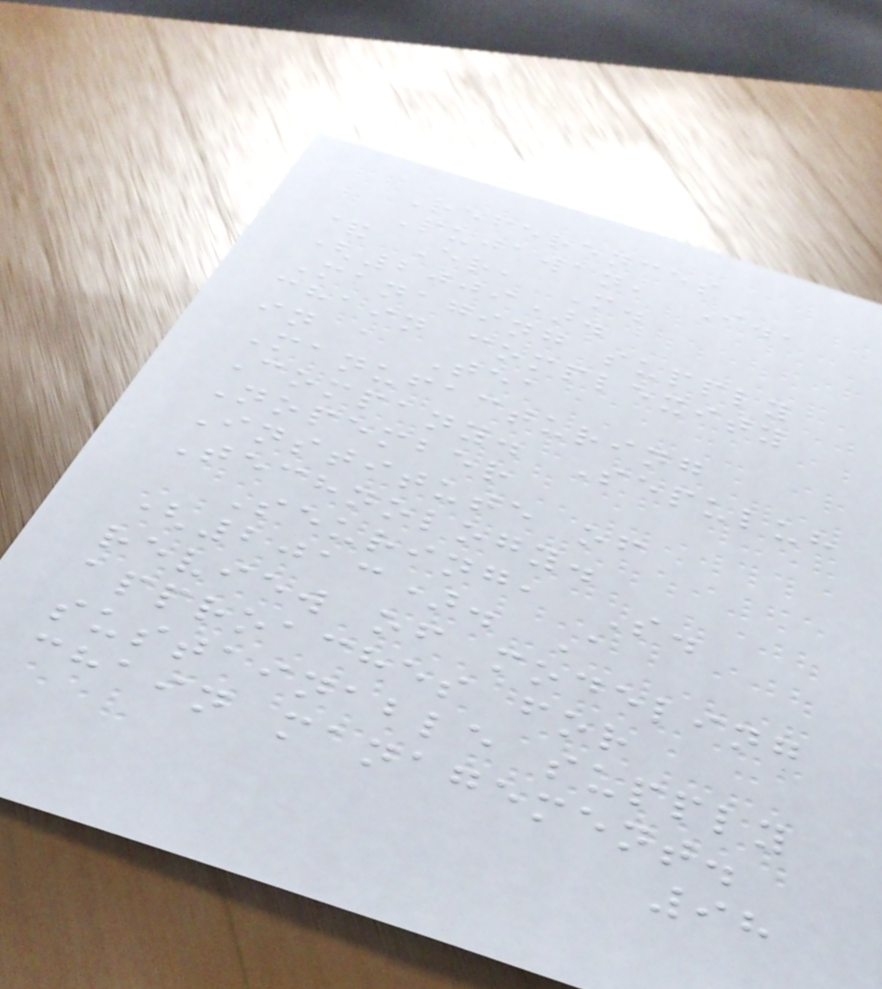References
Pujawan, I.,
& Er, M.
(2009).
Managing supply
chain complexity
in a Tea
Manufacturing
Company. Sepuluh
Nopember
Institute of
Technology.
Seuring, S.
(2013). A
review of modeling
approaches for
sustainable supply
chain management.
98
